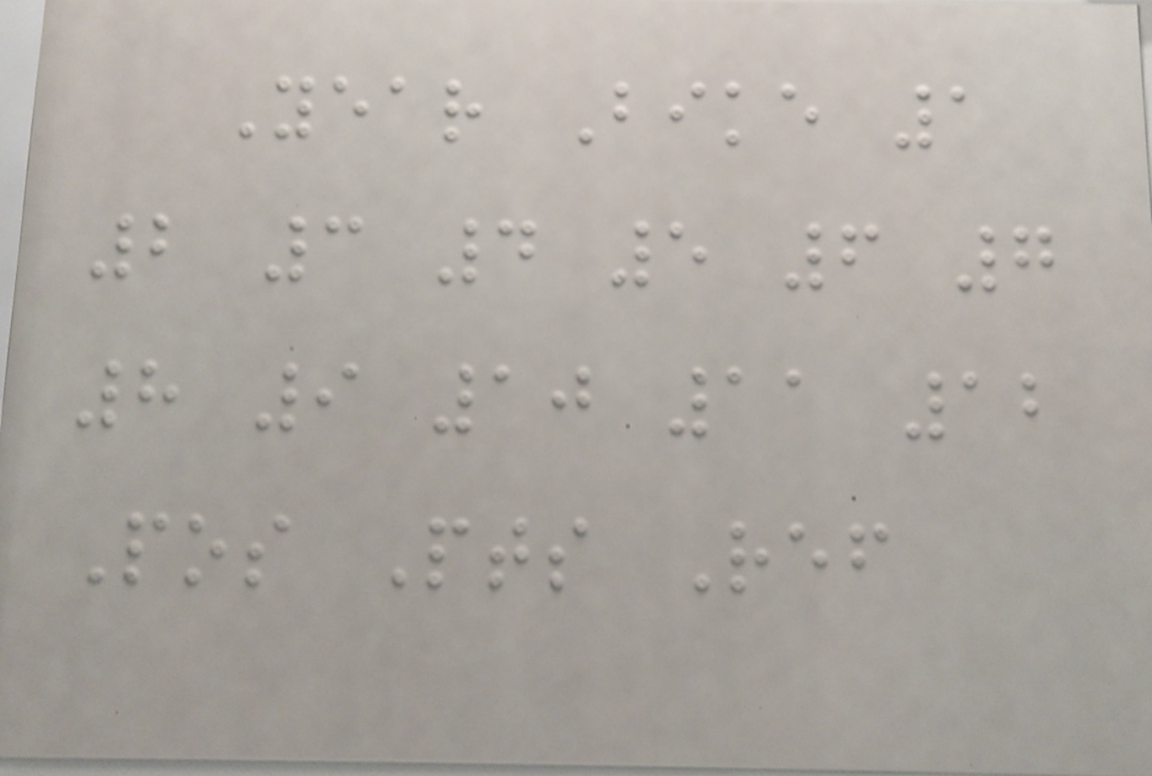Year Bike 1
2 3 4 5 6 7
8 9 10 11 12
Pos Pts Ref
